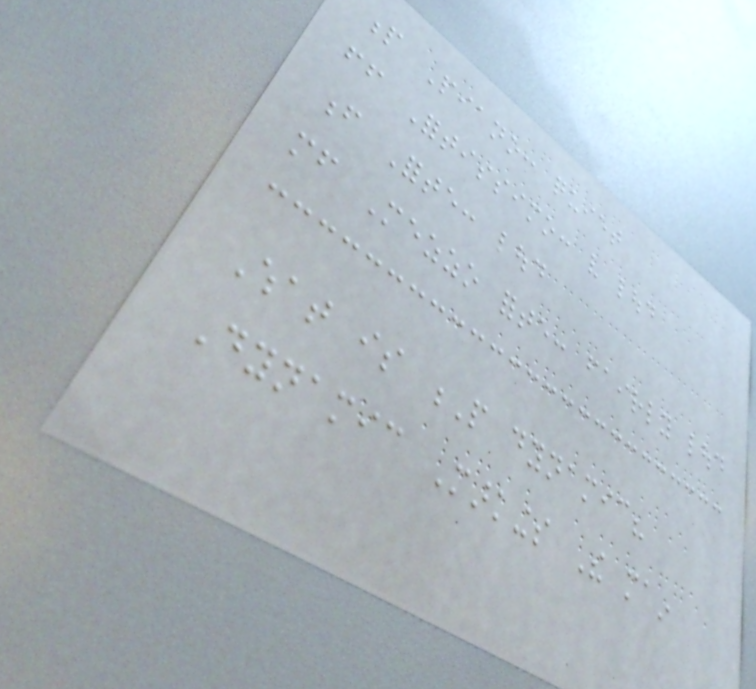p Piano: quiet
ff Fortissimo: very loud
f Forte: loud
mf Mezzo forte: fairly loud
What is P dynamic?
Dynamic Markings The main
